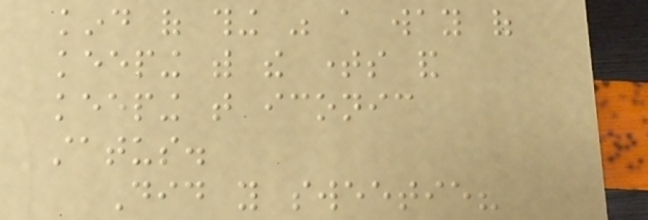kind of thing was a way of
keeping with the times and
keeping that iconic
status.
Did you sweetie?
